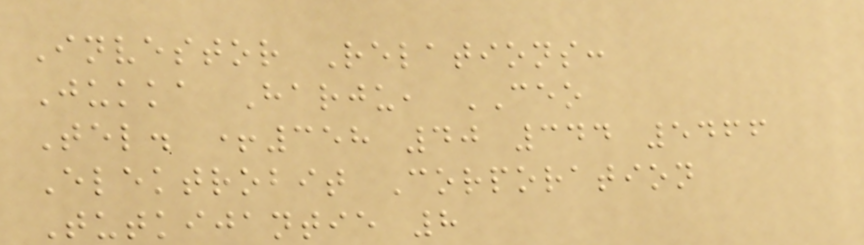Investor Relations:
Jukka Harju, CEO
Tel. +358 40 344 5466
Elektrobit Corporation
Tutkijantie 8
